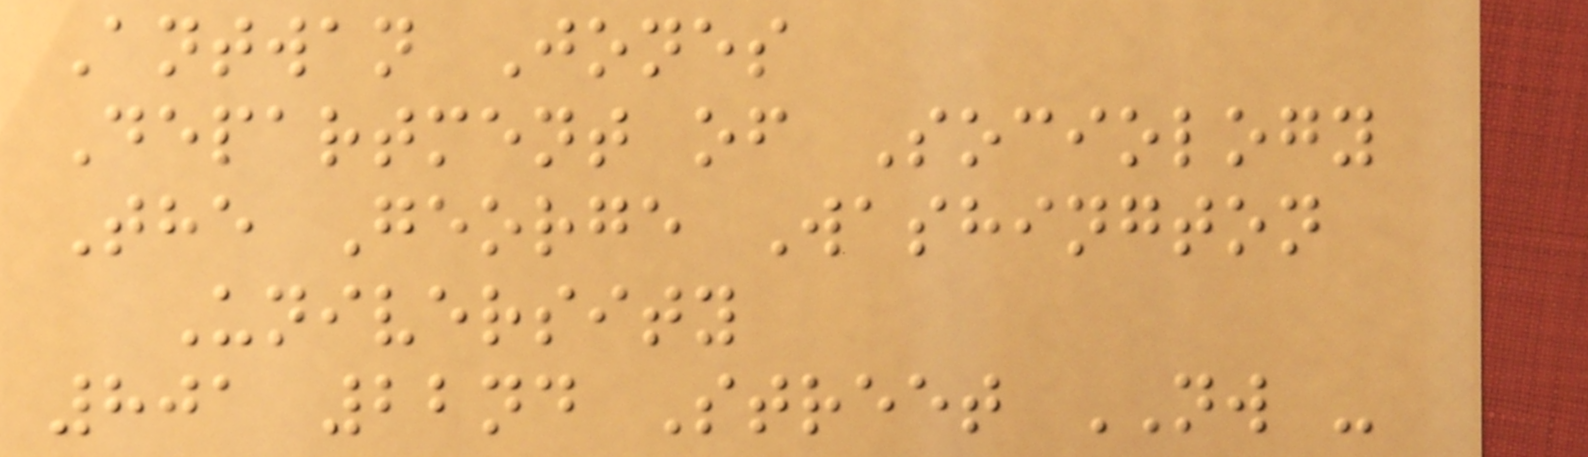Antwan Jones
Department of Sociology
The George Washington
University
801 22nd Street NW -
